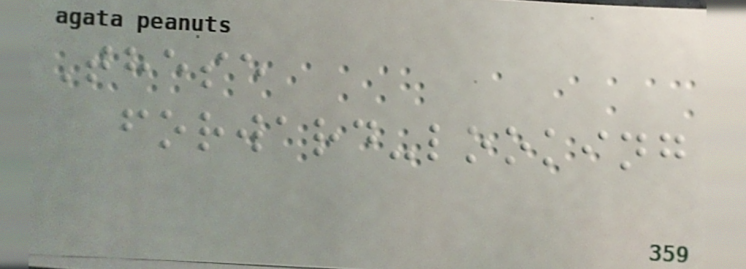These
forward-looking
